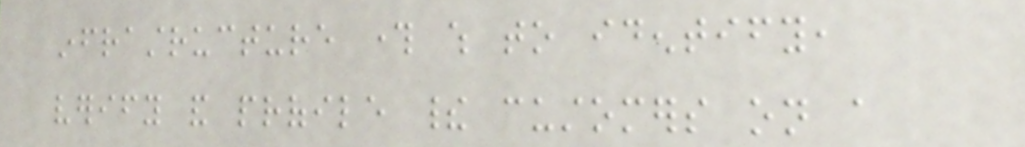infrastructure through which to identify,
verify and profile their customers on a
